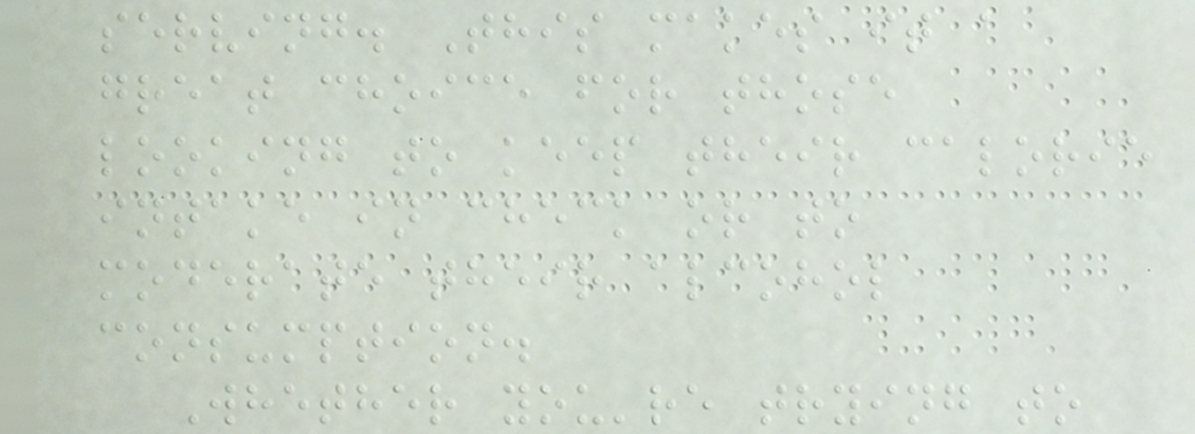serving. This makes it a
great choice for those
looking to keep their calorie
intake in check or to
moderate their alcohol
consumption.
Whether you're trying to
